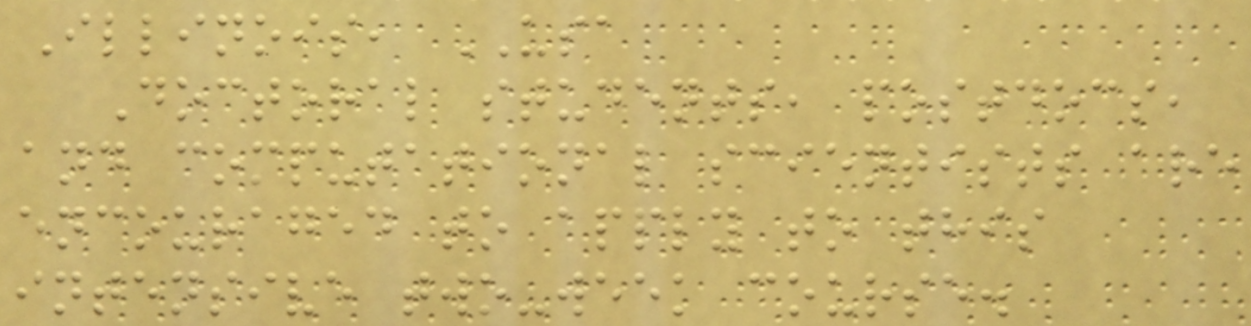Illinois, USA
Doctoral students, postdocs,
and computational scientists are
encouraged to apply to this
intensive two-week course.
